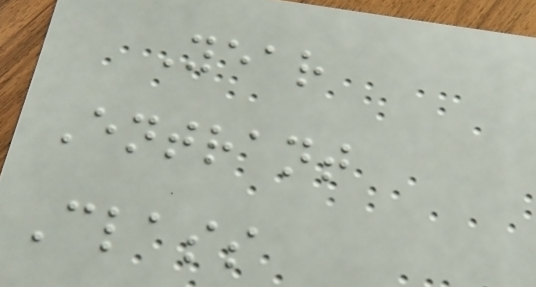Year
Entrant
Class
